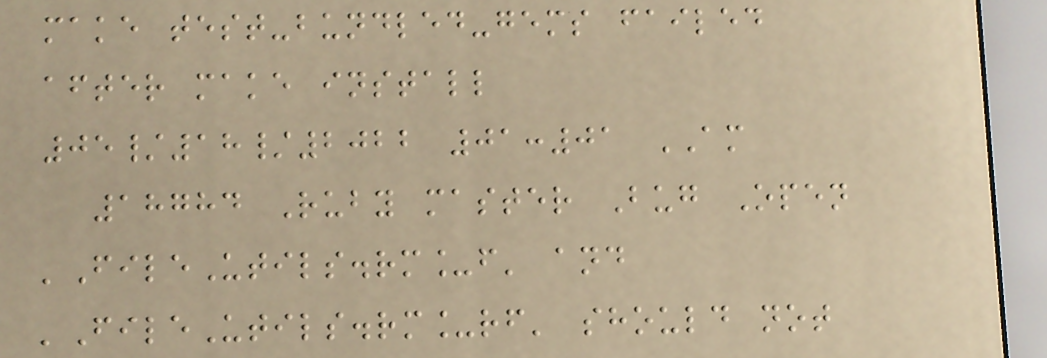make test-bundled-gems failed
after make install
05/18/2022 01:01 AM
18784 Ruby master Bug Open
'FileUtils.rm_f' and
'FileUtils.rm_rf' should not
